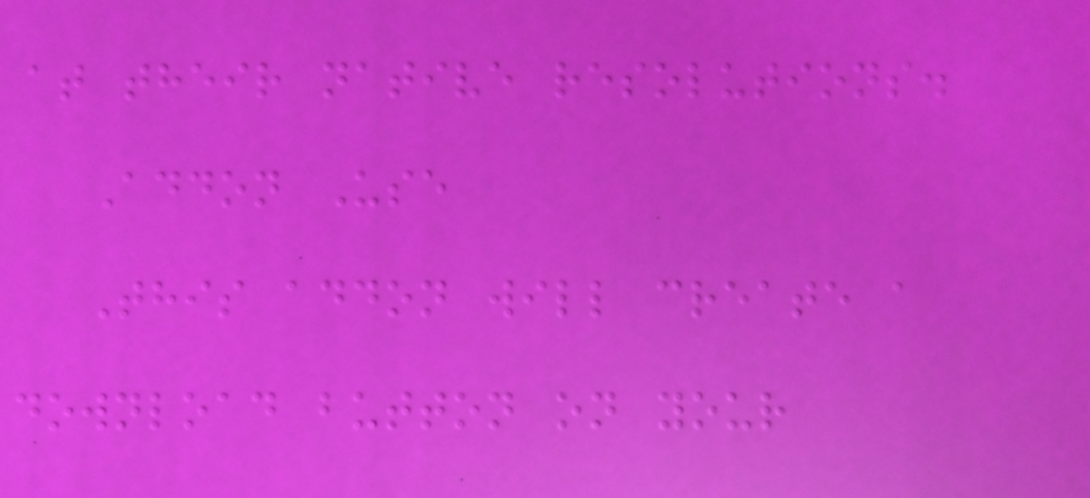at their native resolutions.
Addon Use
This addon will create a
download button on your
